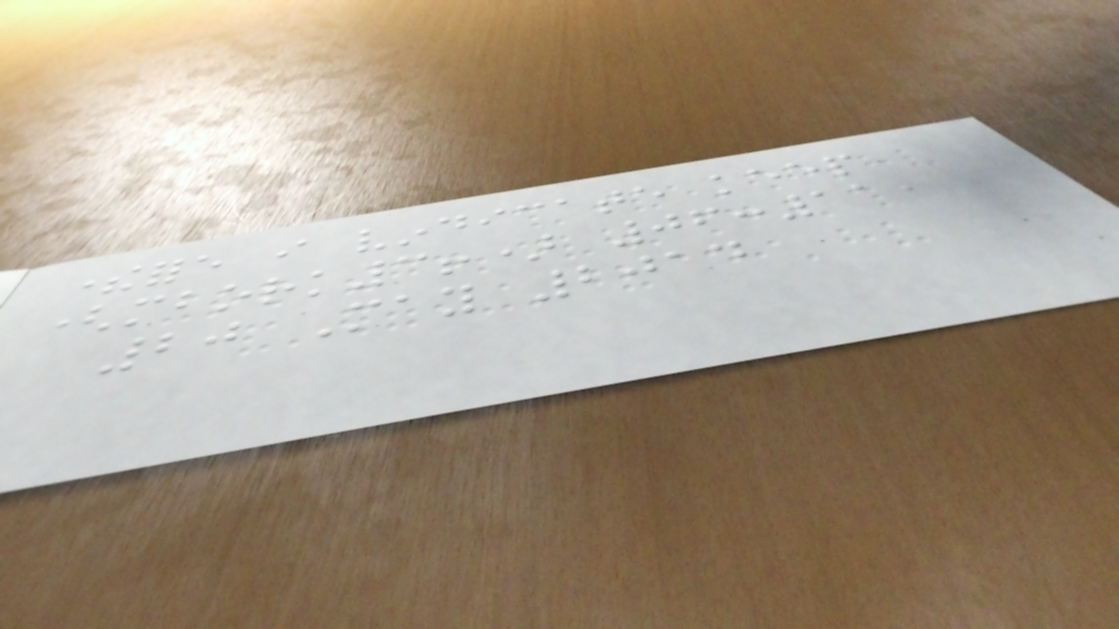therefore i vindicate keep
(mbork3!) 06:11,
20 May 2014
